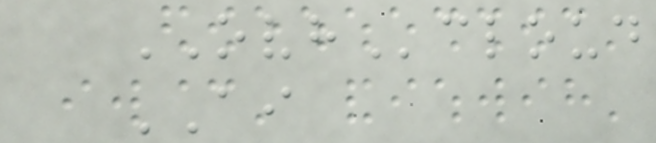OVHcloud
AI
